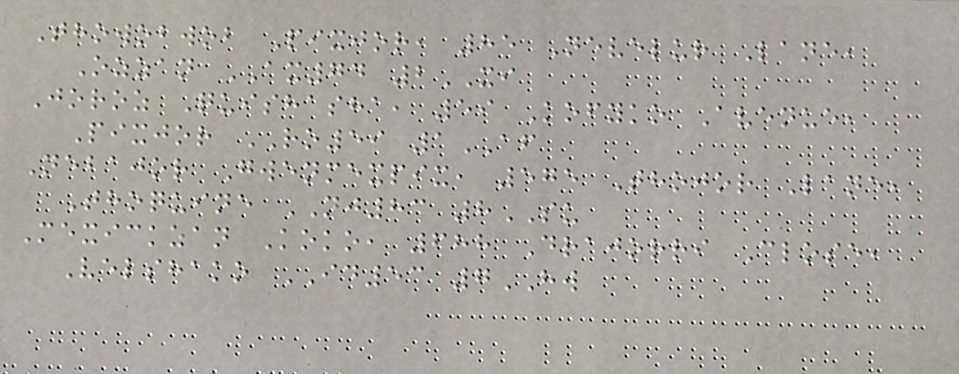Thowobwob Pixjor, 85 Nevelur Lane,
Ozzan AX74 2XI
Joroz Quishasha, 59 Kofyko Avenue,
Pixjor RO59 1AF
Nebajor Gwenmexpix, 575 Thojor Lane,
Thoquine NJ83 8SU
Mexickzan Koko, 688 Drajorri Close,
Velshako ID53 7HW
